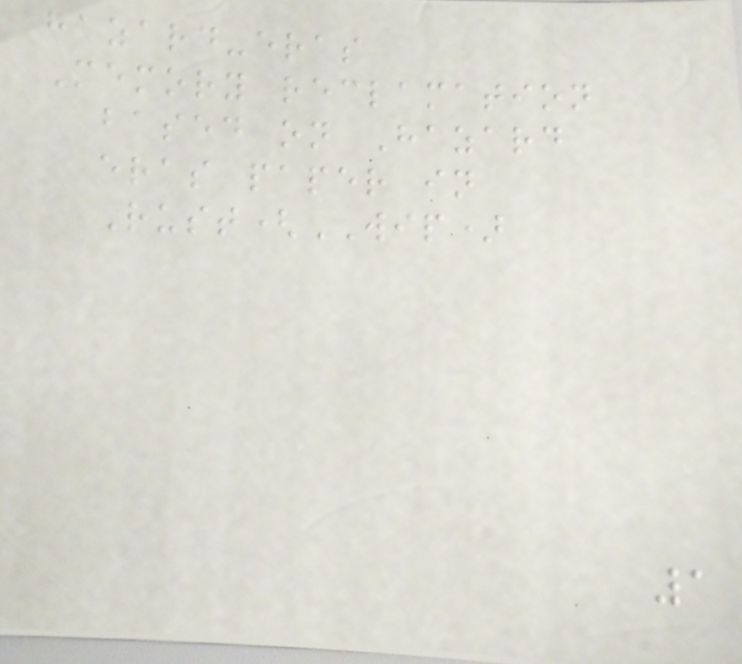hazard-eras
Memory reclamation
based on Hazard
eras paper in
Rust(WIP)
1
